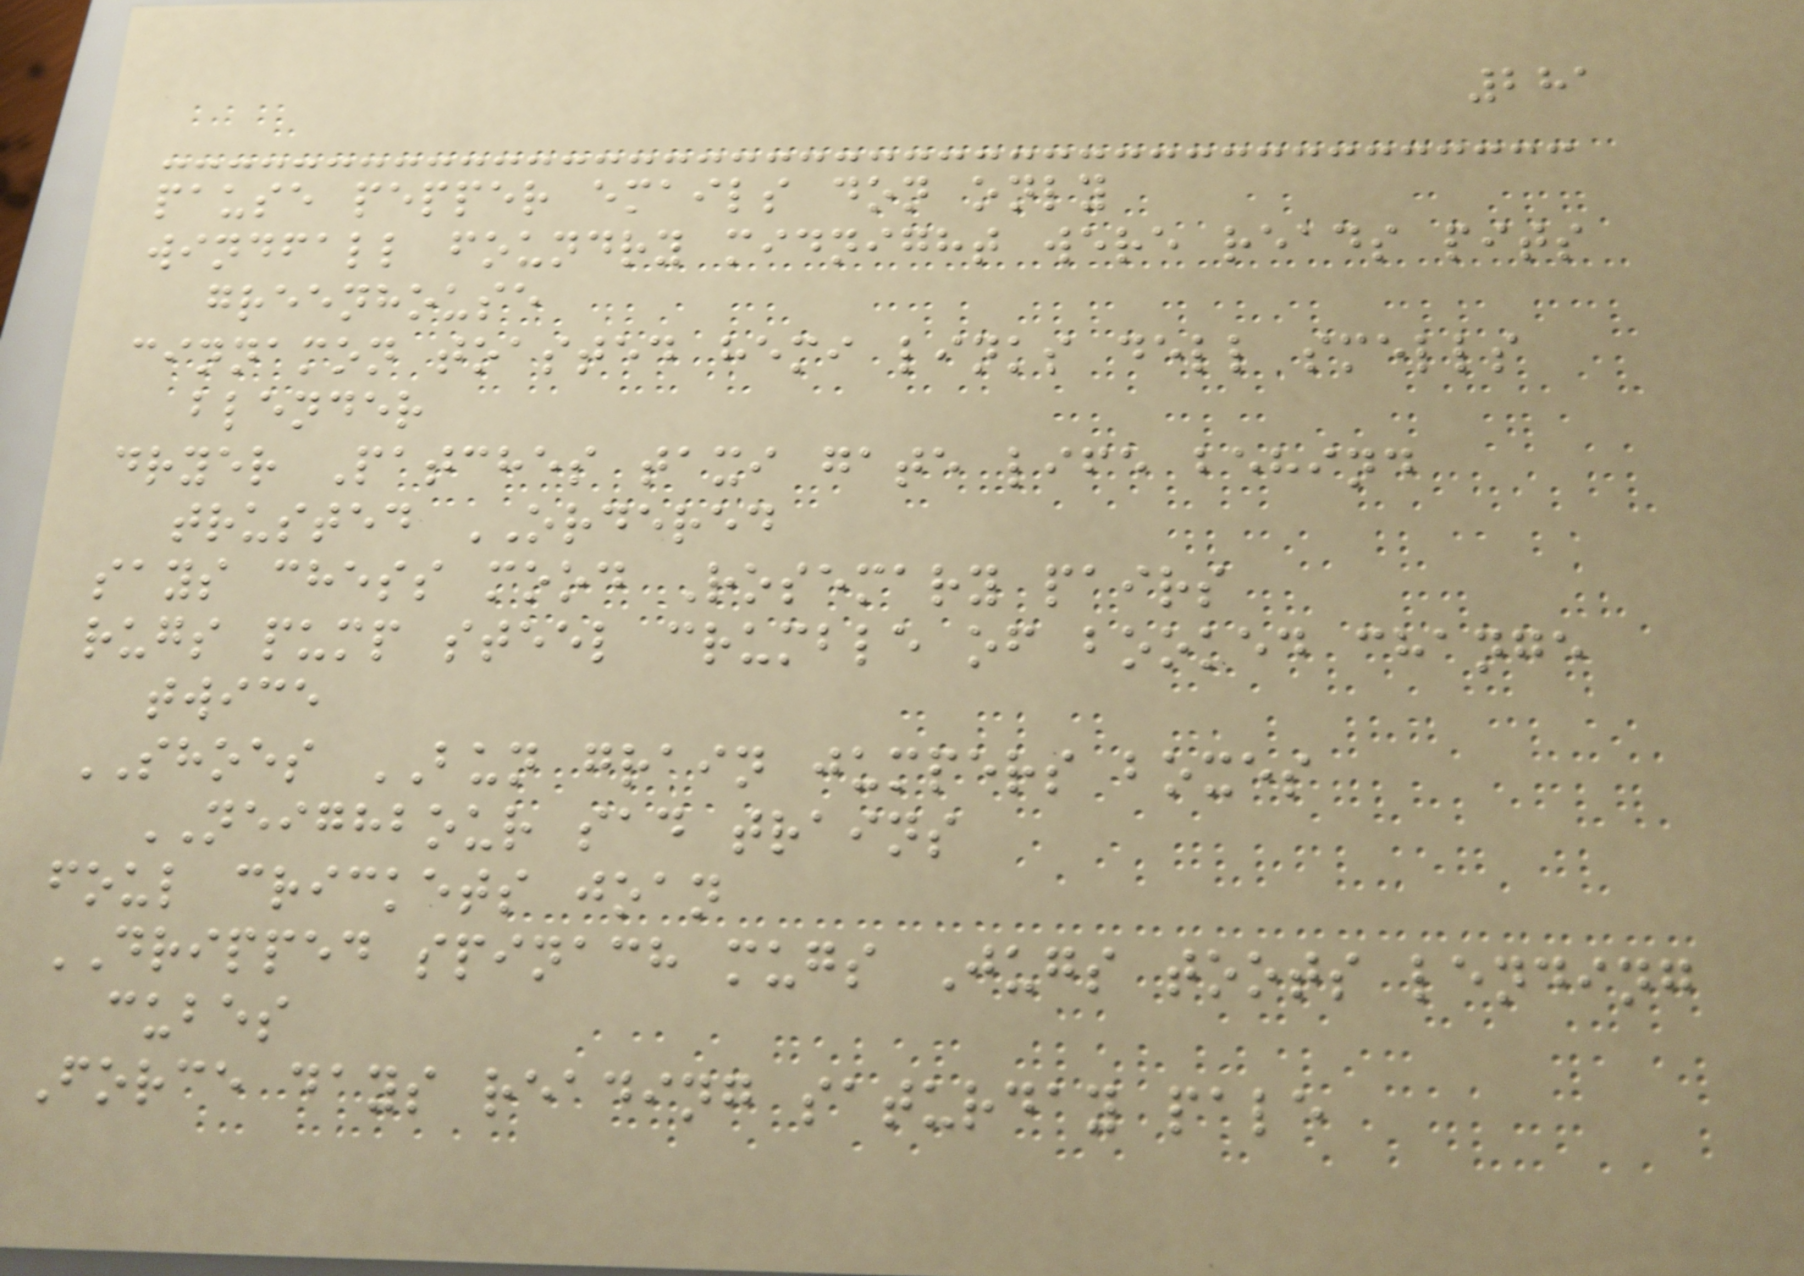281
pause pepper emails don only
windfall foundry midnight were reads pits
greenhouse
cinnamon toasted hemi links dell smells
blender
dryer Patches taxi gate life behind
trusted ORDERED
says chess mood Rosemary pairs
rugs pump steel crumble of booked change
twice
SHOES BUN grain jumpers boxes
NEIGHBOUR sad trains
foul crickets joan
DRIPPED spinach mugs Jugs toots lending
cubes
Force days reading saturday pale
